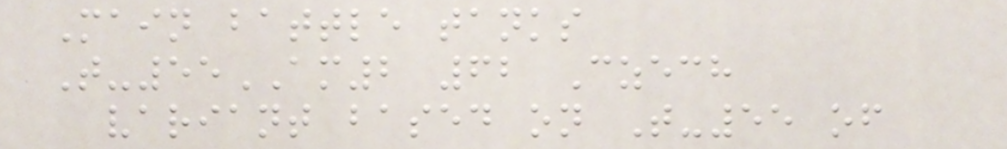Main battle tanks
T-55AM2 62 Czech
variant based on T-55 of
